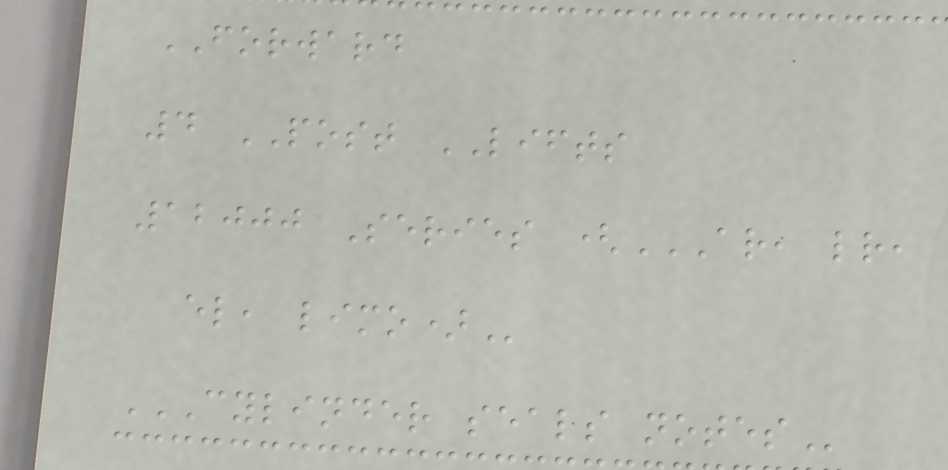FORWARD
4 POST LIFTS
12000 Series (AR, LR,
EL, LIMO)
CYLINDER SEALS NOTES
